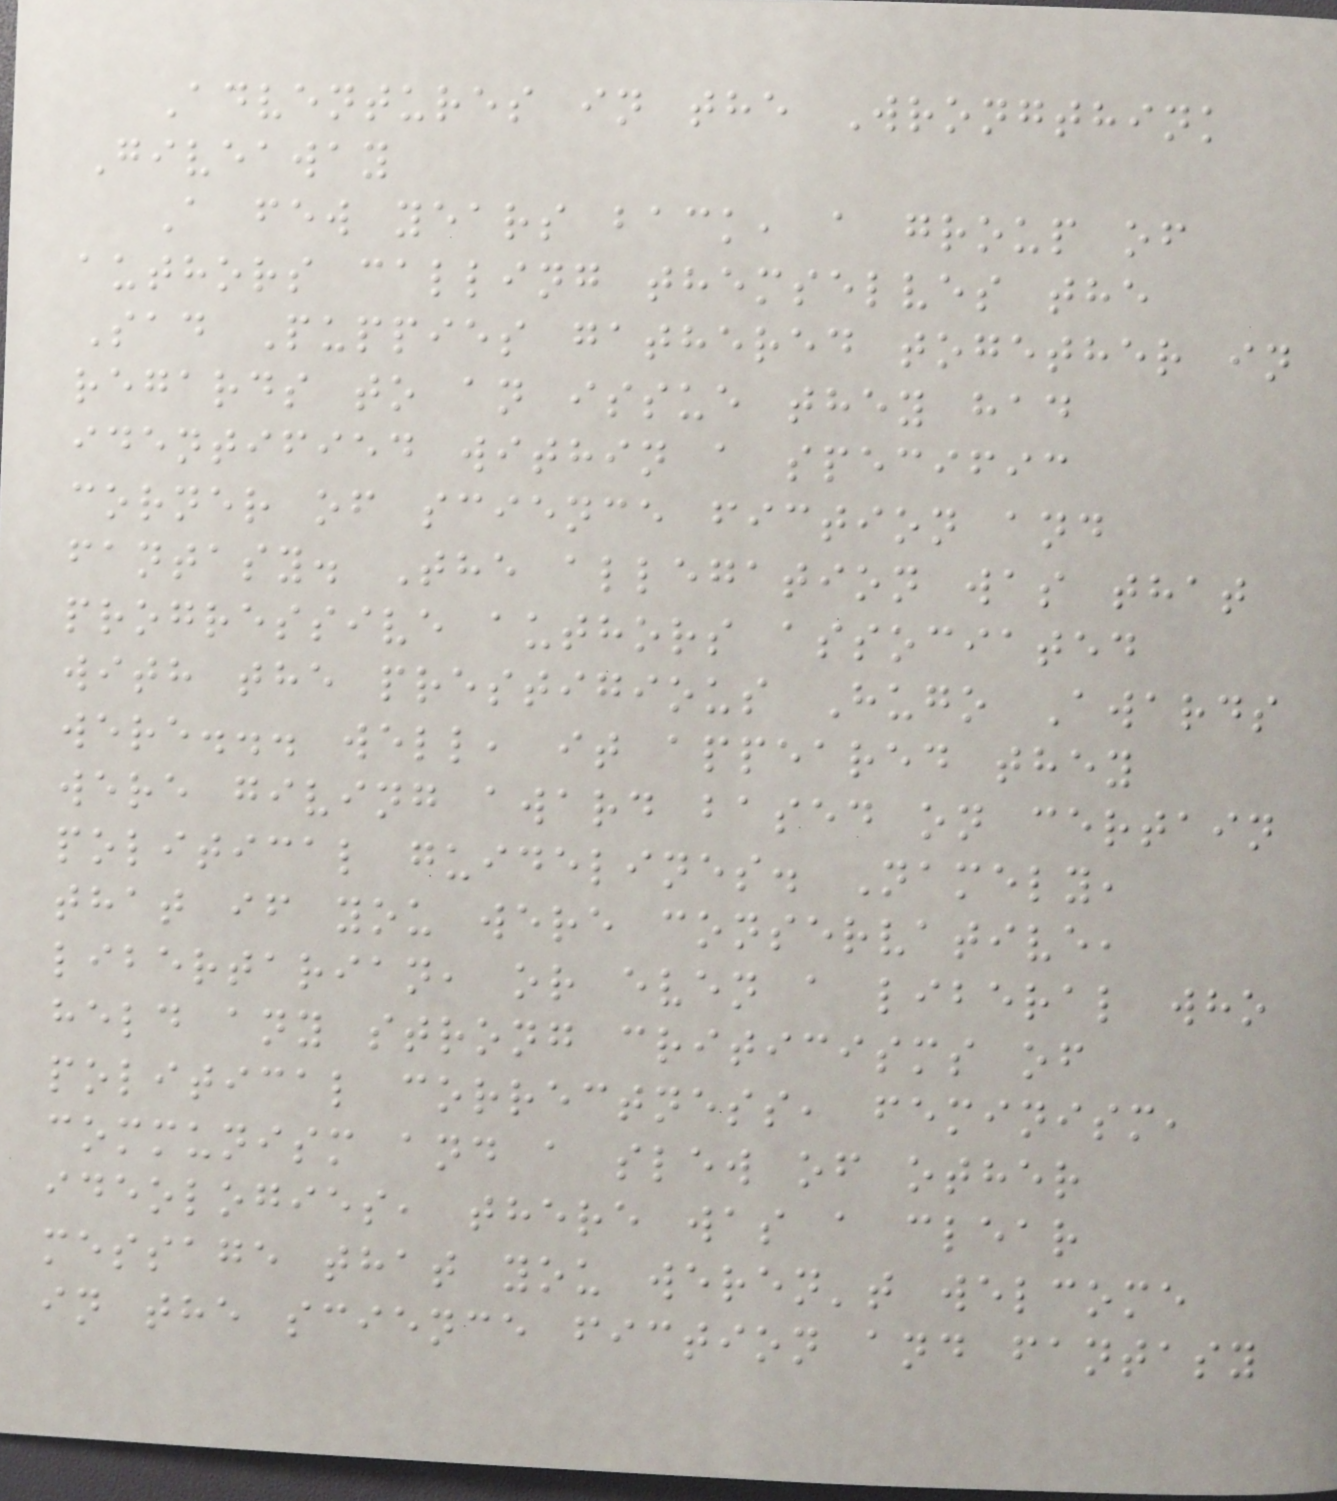Adventures in the Wrongthink
Giveaway
A few years back, a group of
authors calling themselves the
Sad Puppies gathered together in
regards to an issue they had
identified within a specific
corner of science fiction and
fantasy. The allegation was that
progressive authors associated
with the prestigious Hugo Awards
were... well, it appeared they
were giving award based on certain
political guidelines. Namely,
that if you were conservative,
libertarian, or even a liberal who
held any strong criticisms of
political correctness, feminism,
communism and a slew of other
ideologies, there was a clear
message that you weren't welcome
in the science fiction and fantasy
